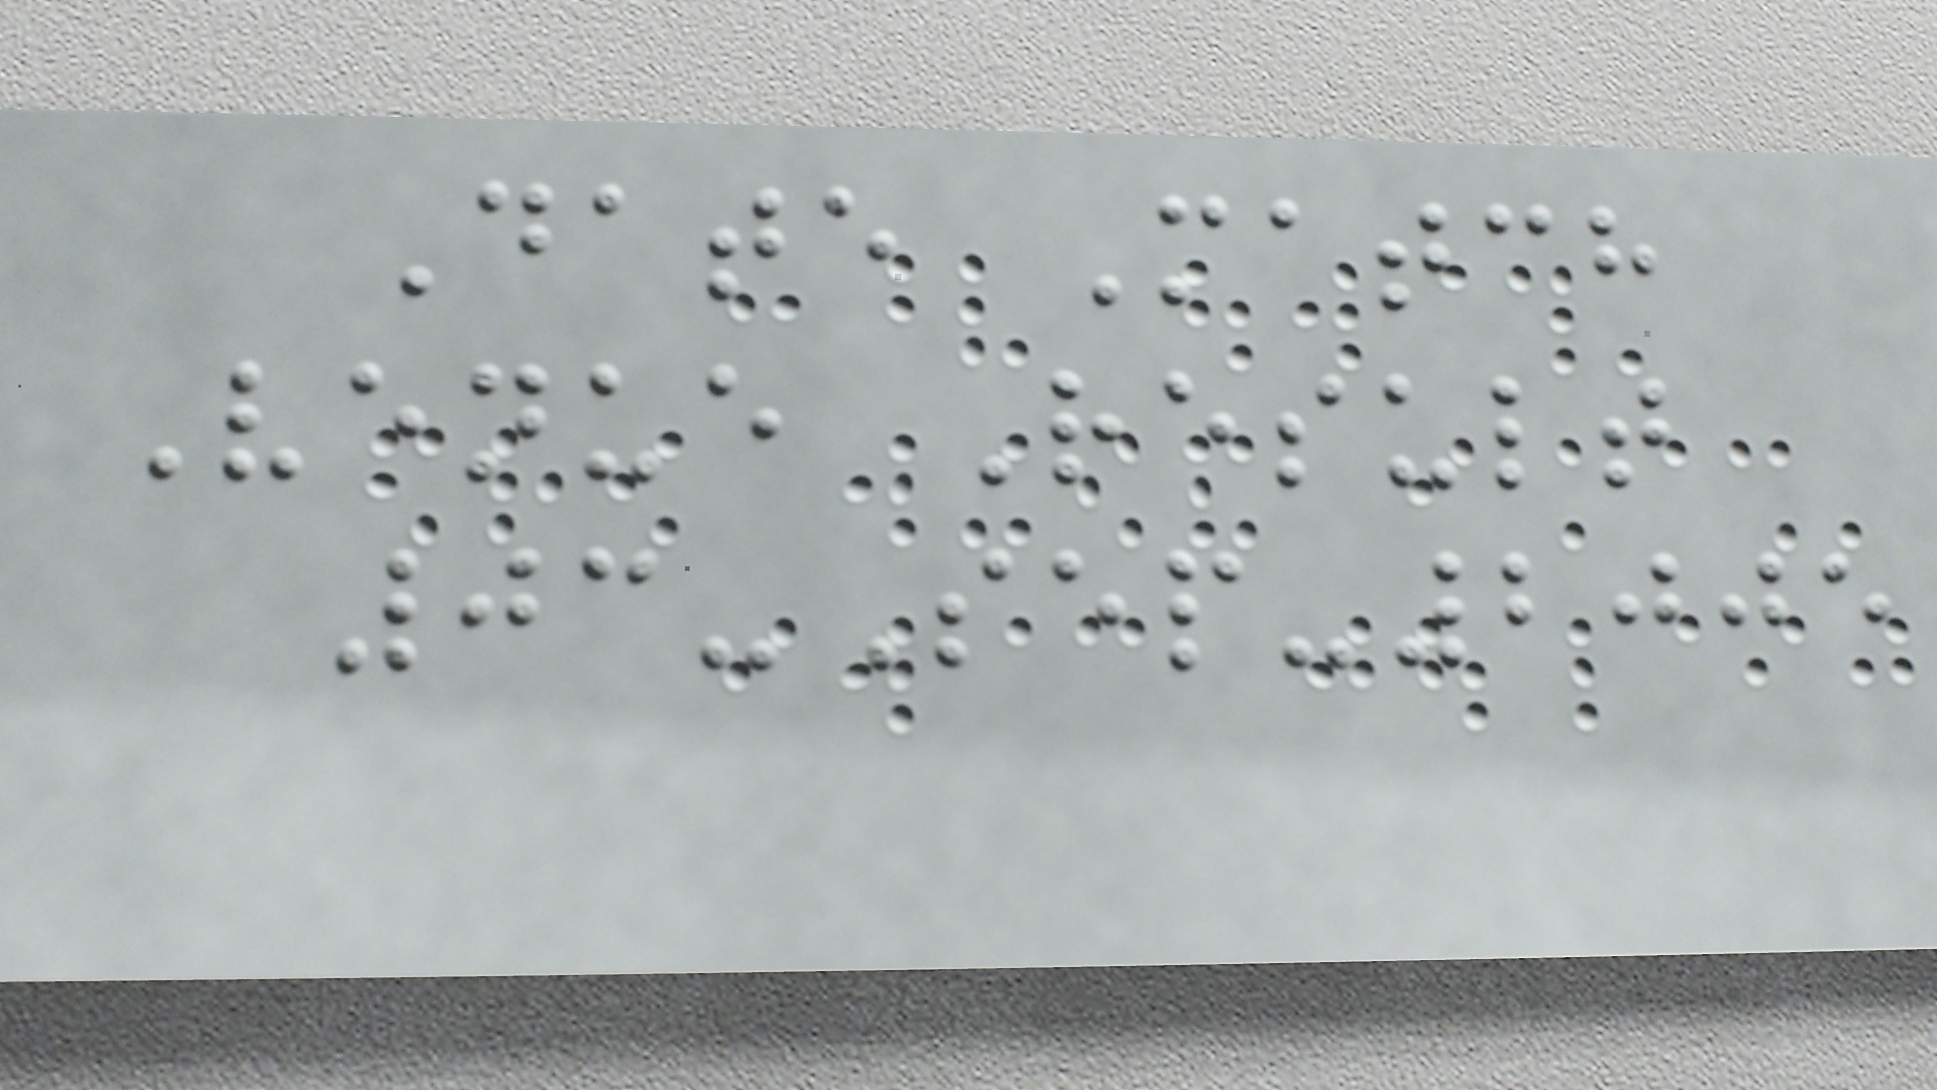Date Match
Venue Result
03-Sep-2005
